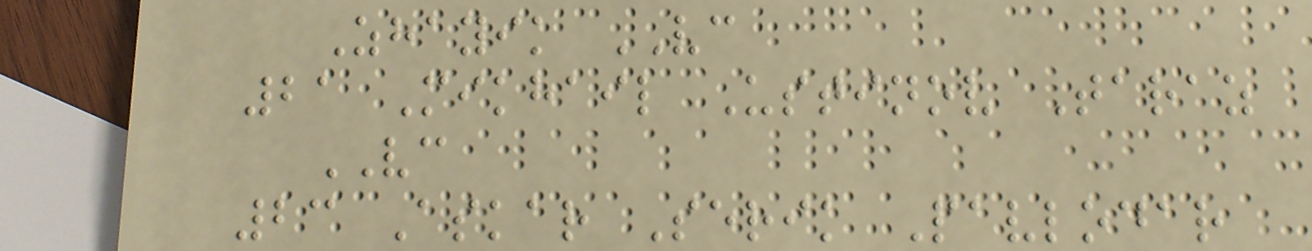Zhayik VC
21 Mikhail Ustinov Taraz
VC
23 Askar Serik Pavlodar
